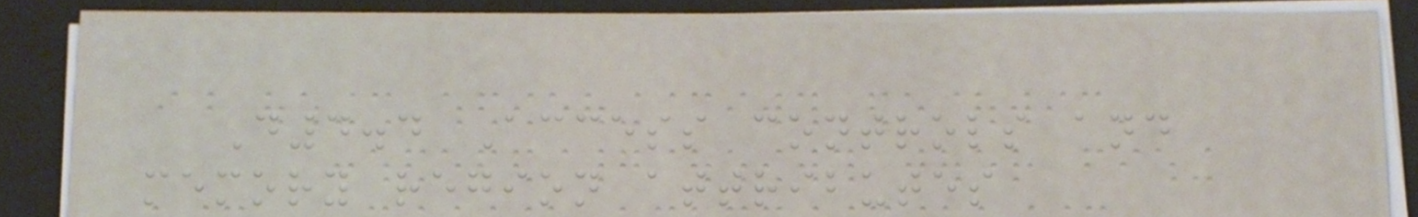D4.4 Access controls and
memory region attributes
